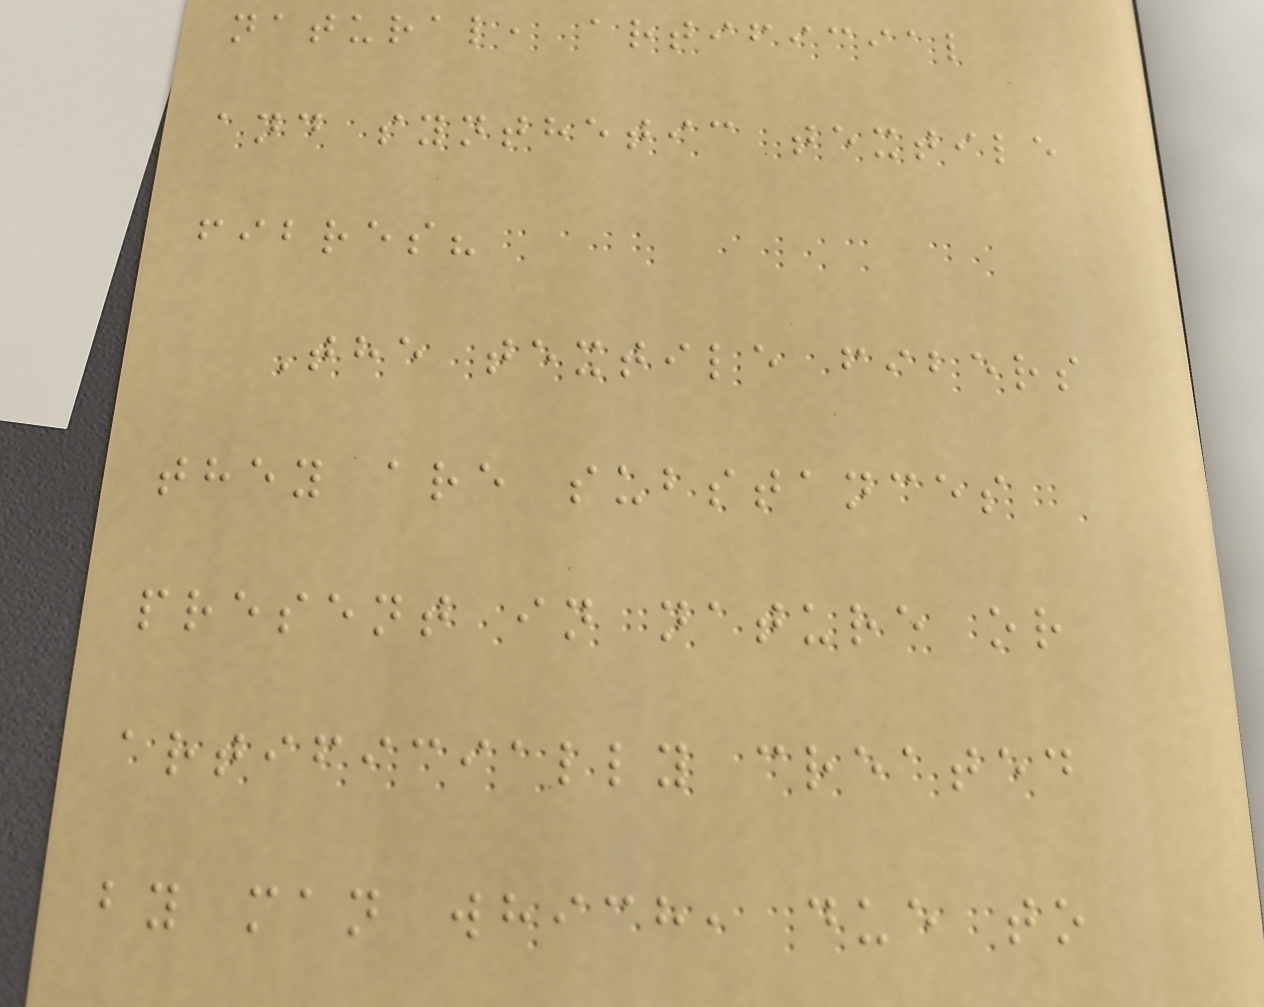natural, artificial
and synthetic textile
fibres?
The textile fibers
they are substances
present in nature or
artificially created
by man which, due to
